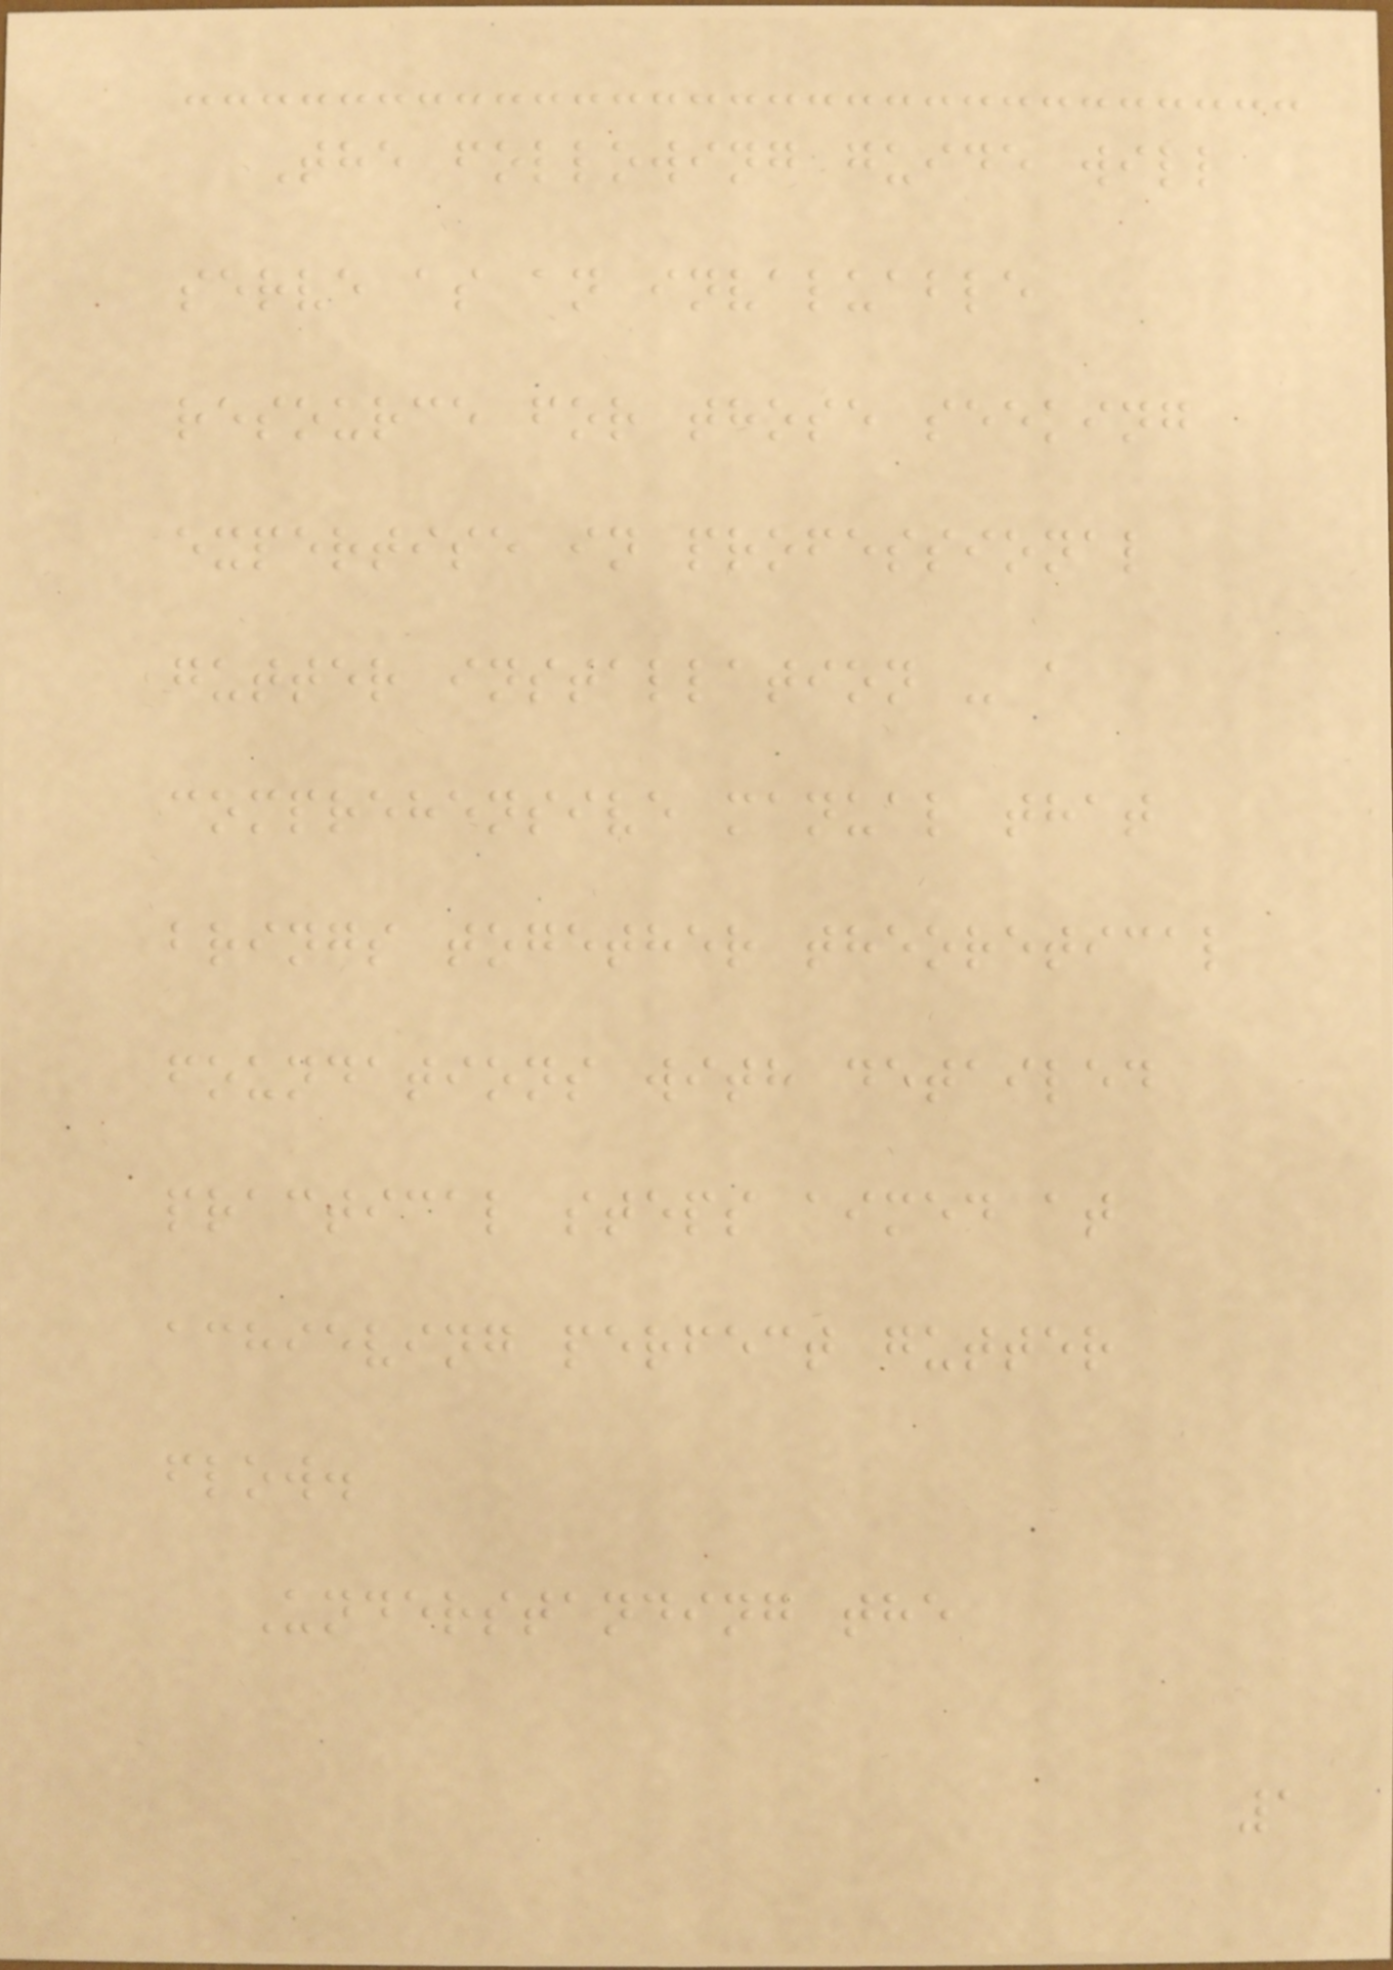The following guide will
serve as an invaluable
resource for those seeking
expertise in professional
gutter installation - a
comprehensive manual that
brings together theoretical
foundations with detailed
practical steps aimed at
achieving perfect gutter
flow.
Understanding the
1
